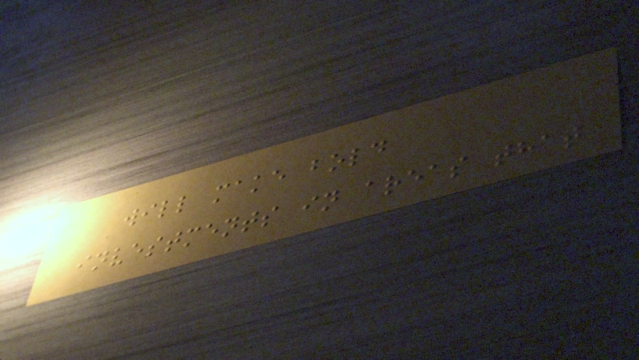will make bold
investments in areas that
